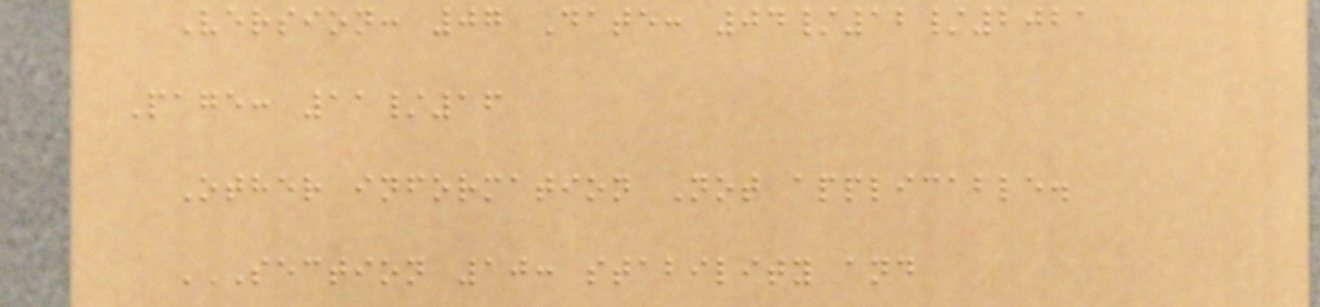Version: 07 Date: 04/12/2021
Page: 11/16
Other information Not applicable.
SECTION 10: STABILITY AND
